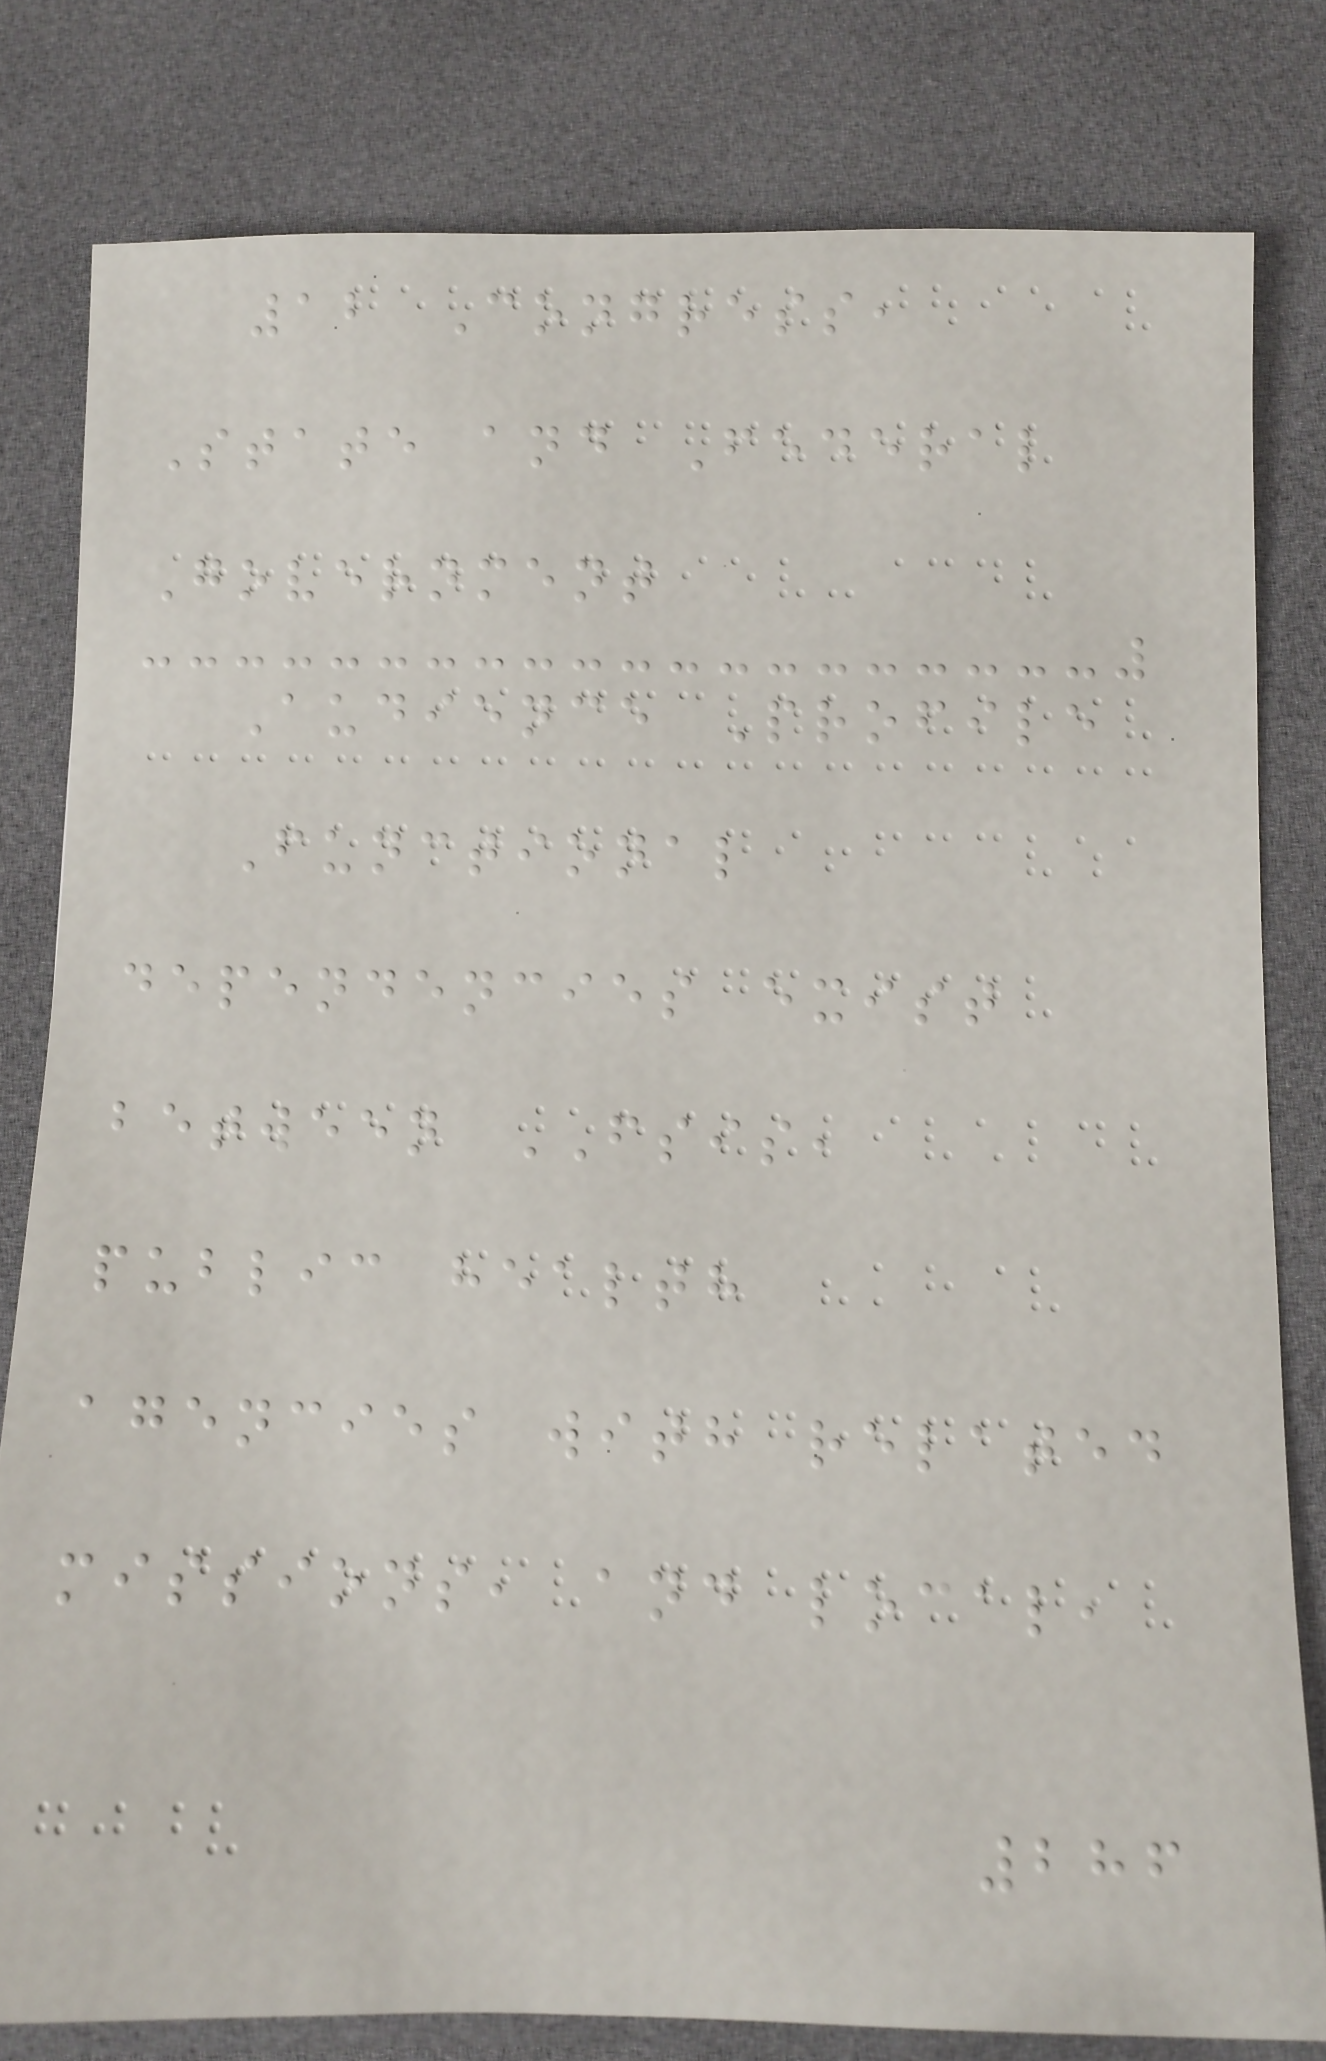12 Congress,
State and Federal
Government
Audience Profile
Functional
dependencies exist
between FSIS,
public health
agencies with related
missions, and local,
286
